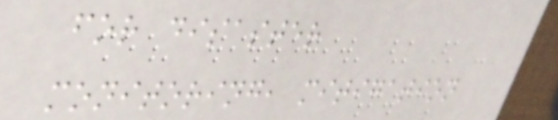for disaster
monitoring, mitigation
